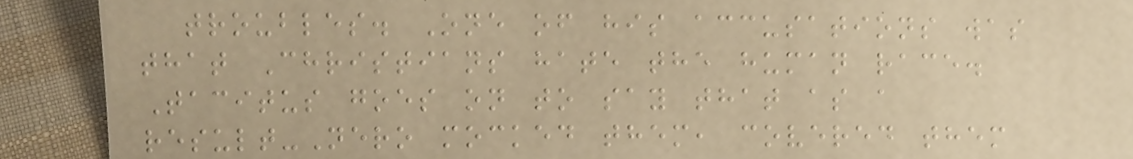troubles. One of his accusations was
that Christians hate the human race.
Tacitus goes on to say that as a
result-Nero mocked them, covered them
